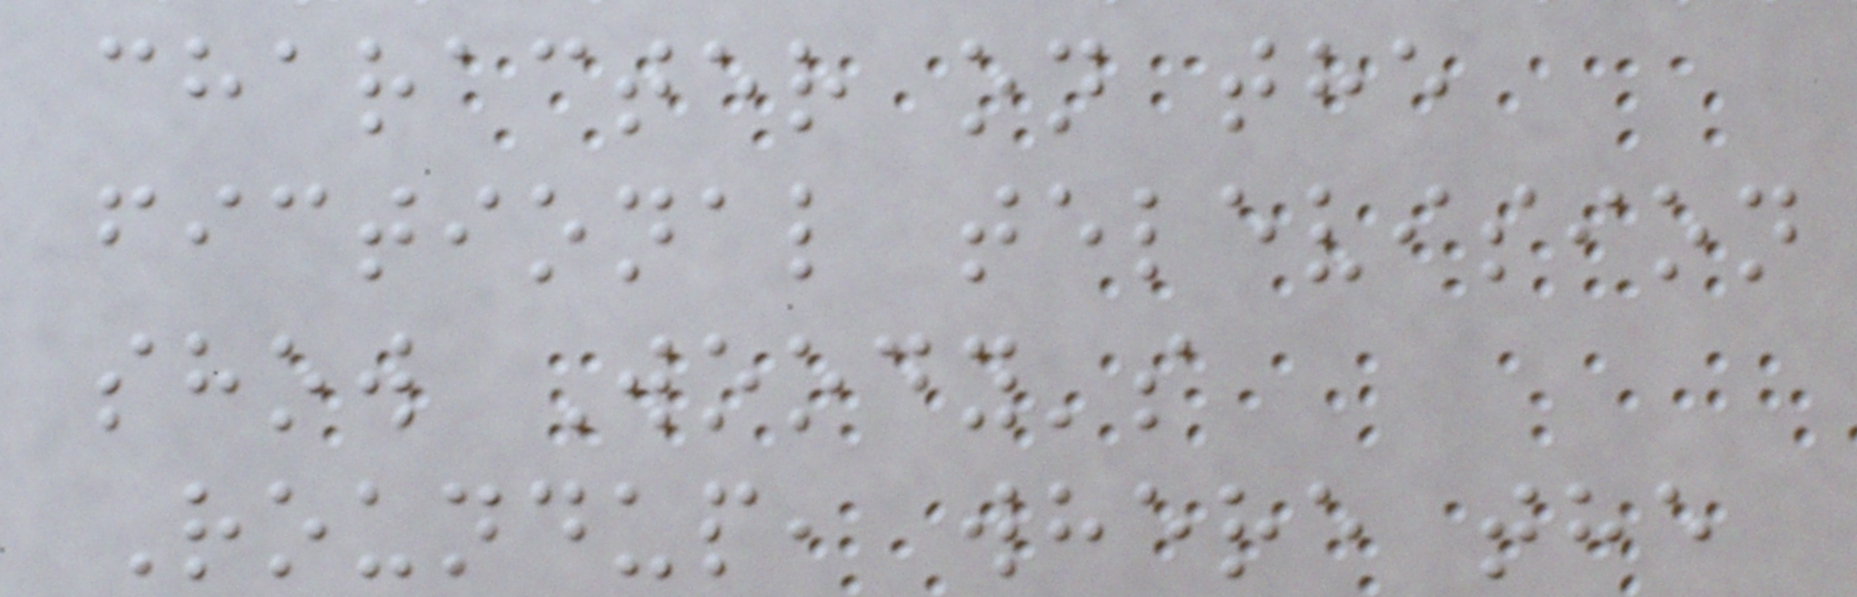character on the
fictional television
show Woody's
Roundup, where the
